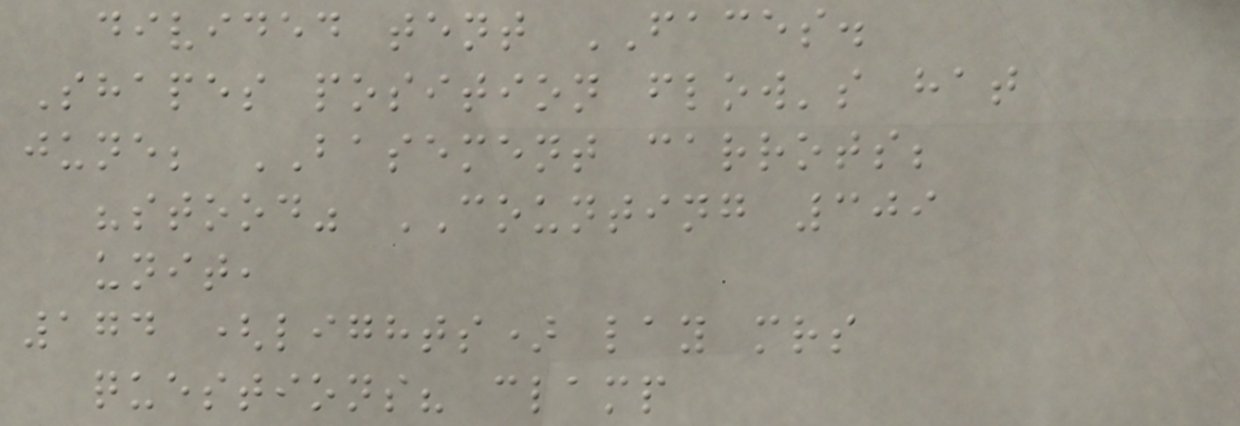divided tent FACES.
Shapes position flow's hat
june; BASEMENT carrots;
"stood" COUNTING 309
unit,
174 (lights) lay mrs
questions? clamp
